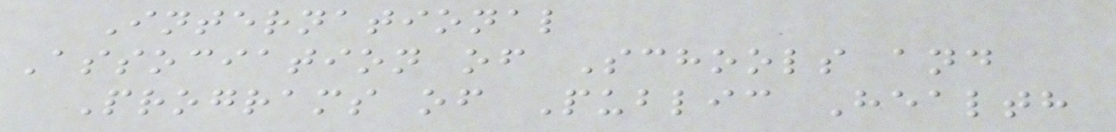International
Association of Schools and
Programs of Public Health
